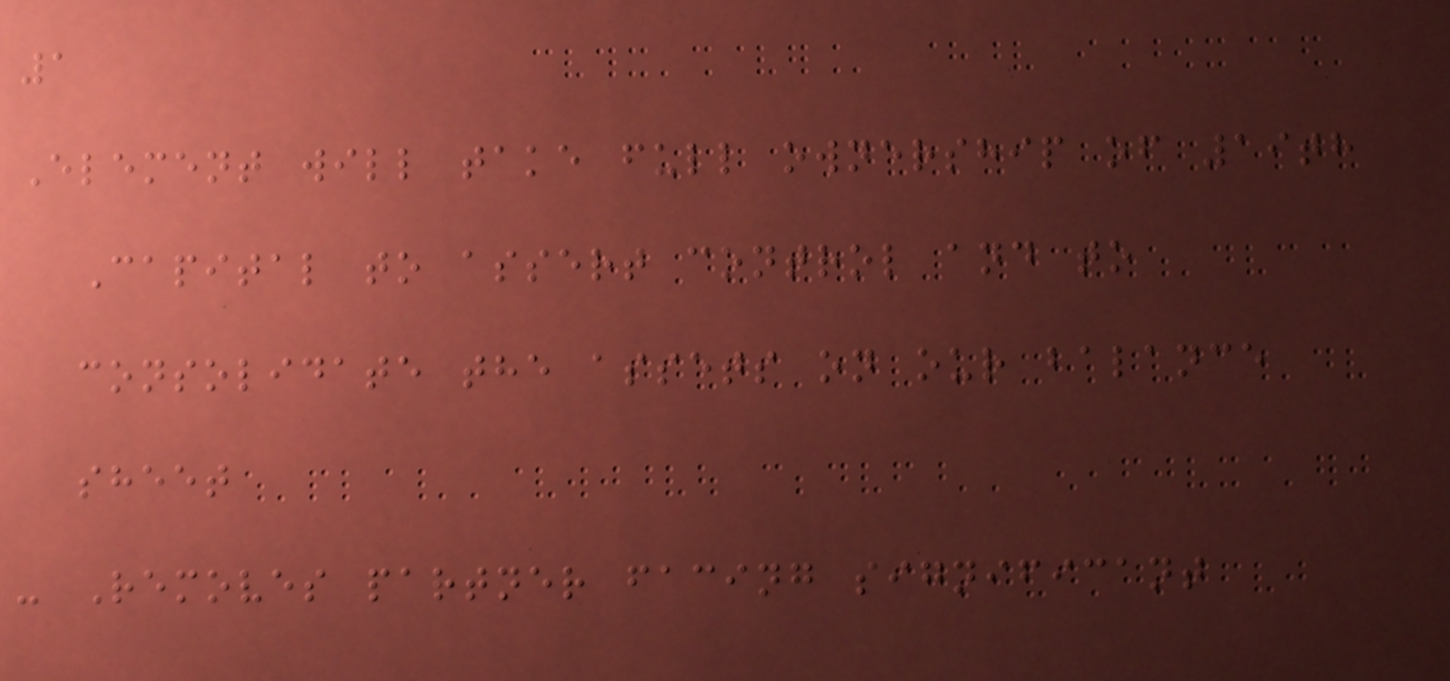1
Element will take full ownership of 19th
Capital to assert control and to
consolidate the assets on our balance
sheet
- Removes partner facing significant
